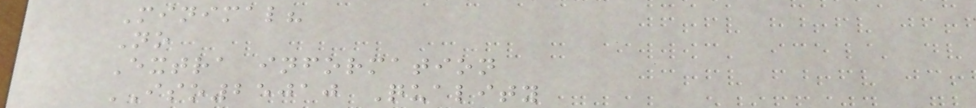Minimal?
No
Extra information
ISO25010 Quality
